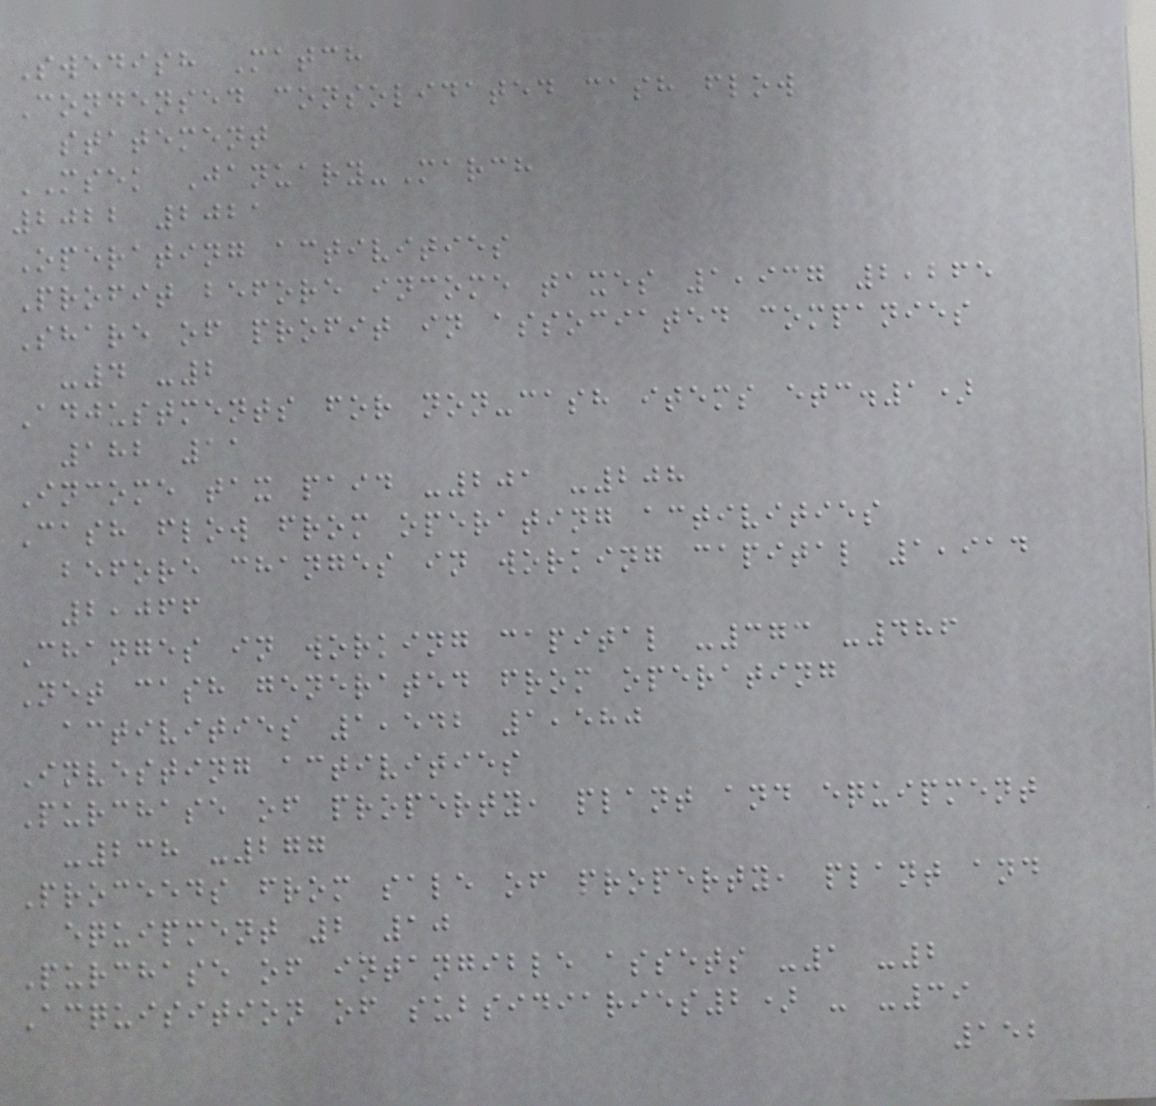Swedish Match
Condensed consolidated cash flow
statement
MSEK January-March
2022 2021
Operating activities
Profit before income taxes 1,937 2,265
Share of profit in associated companies
-4 -2
Adjustments for non-cash items etc.1)
182 11
Income tax paid -201 -208
Cash flow from operating activities
before changes in working capital 1,914
2,066
Changes in working capital -373 -486
Net cash generated from operating
activities 1,542 1,580
Investing activities
Purchase of property, plant and equipment
-238 -277
Proceeds from sale of property, plant and
equipment 2 10
Purchase of intangible assets -1 -2
Acquisition of subsidiaries2) - -39
152
